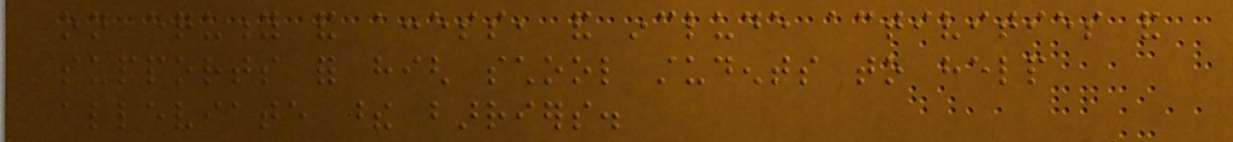on equity and access, and include activities and
supports for high school students to help
alleviate these barriers.
